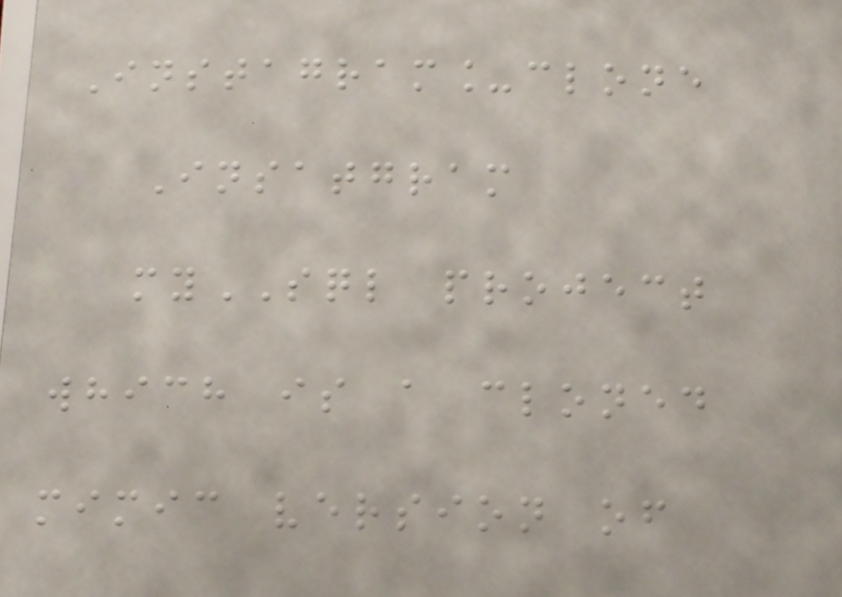Instagram_clone
Insatgram
mySQL project
which is a cloned
mimic version of
